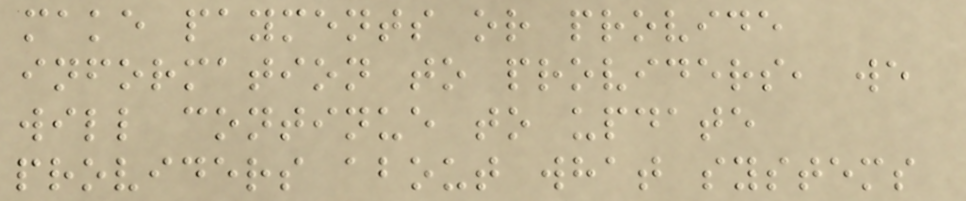make payments or provide
information to providers, we
will continue to update
providers about what systems
